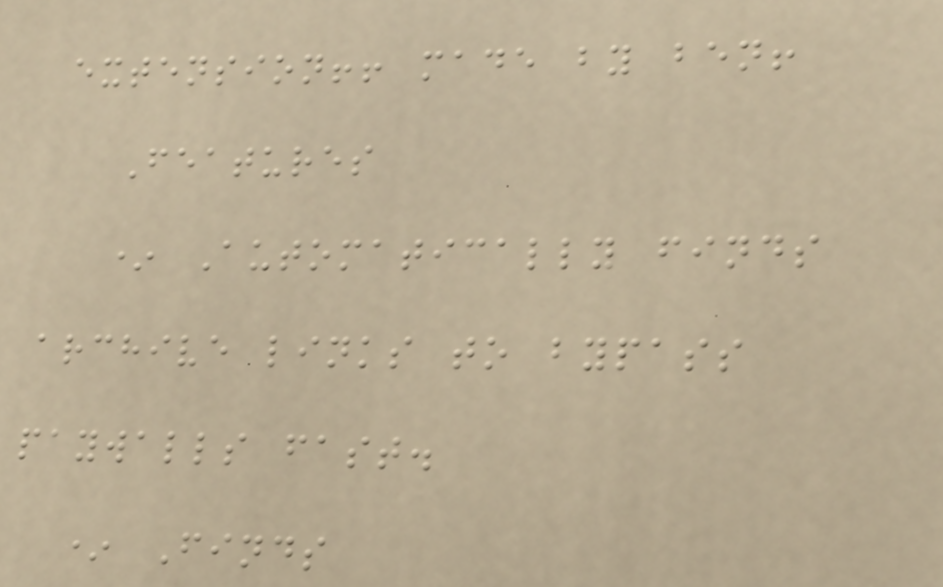extension!! made by ben!
Features
* Automatically finds
archive links to bypass
paywalls fast.
* Finds
